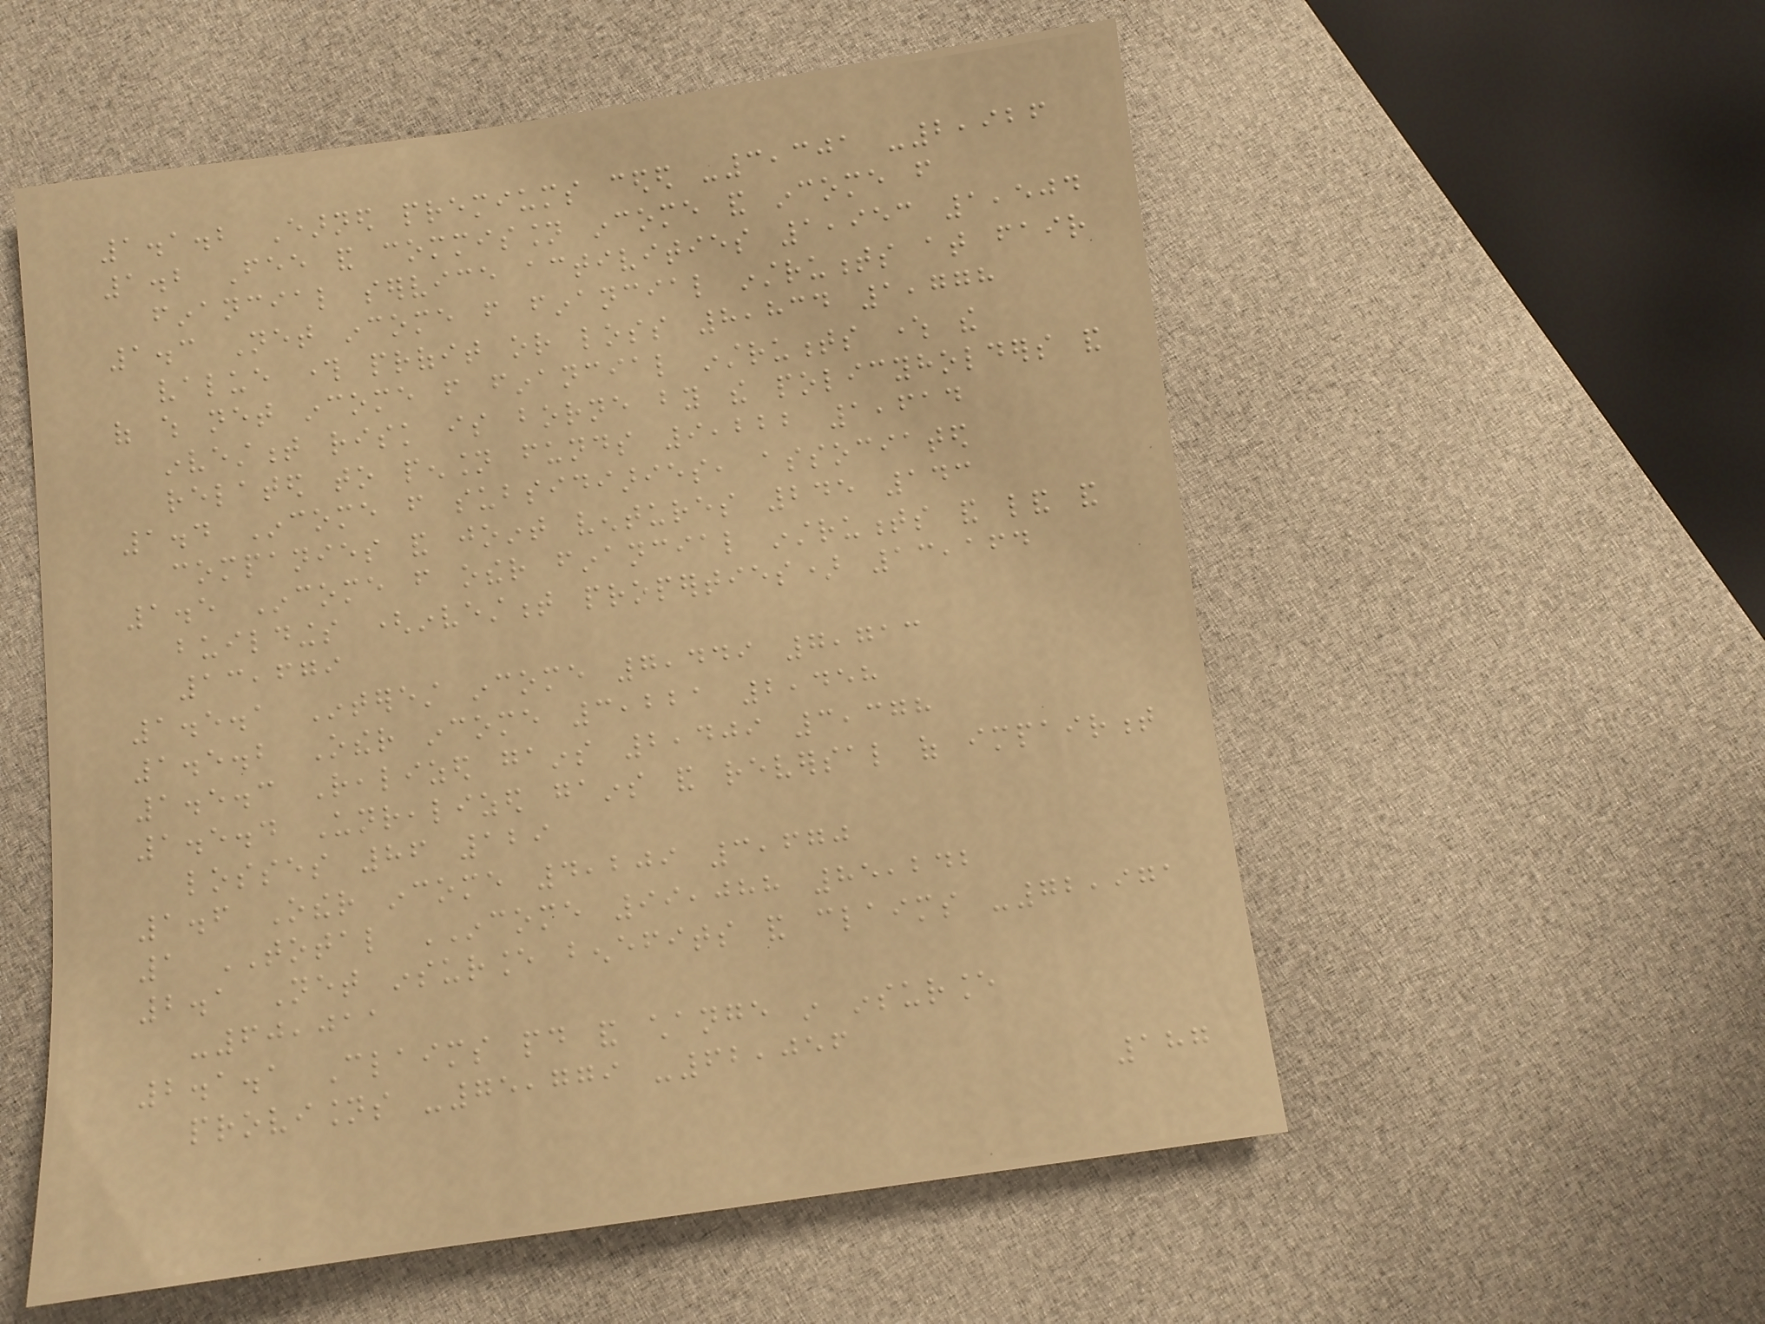1.1.2 Earned premiums ceded -3,301 -2,926
1.2 Fee and commission income and income from
financial service activities 1,953 1,504
1.3 Net income from financial instruments at fair
value through profit or loss 8,834 1,778
of which net income from financial instruments where the
investment risk is borne by the policyholders and
related to pension funds 9,222 1,614
1.4 Income from subsidiaries, associated
companies and joint ventures 245 143
1.5 Income from other financial instruments and land and
buildings (investment properties) 13,164
13,679
1.5.1 Interest income 7,449 7,713
1.5.2 Other income 3,221 2,458
1.5.3 Realized gains 2,409 3,378
1.5.4 Unrealized gains and reversal of impairment
losses 86 129
1.6 Other income 4,209 3,670
1 TOTAL INCOME 99,088 85,242
2.1 Net insurance benefits and claims -72,971
-60,011
2.1.1 Claims paid and change in insurance
provisions -75,779 -62,056
187
